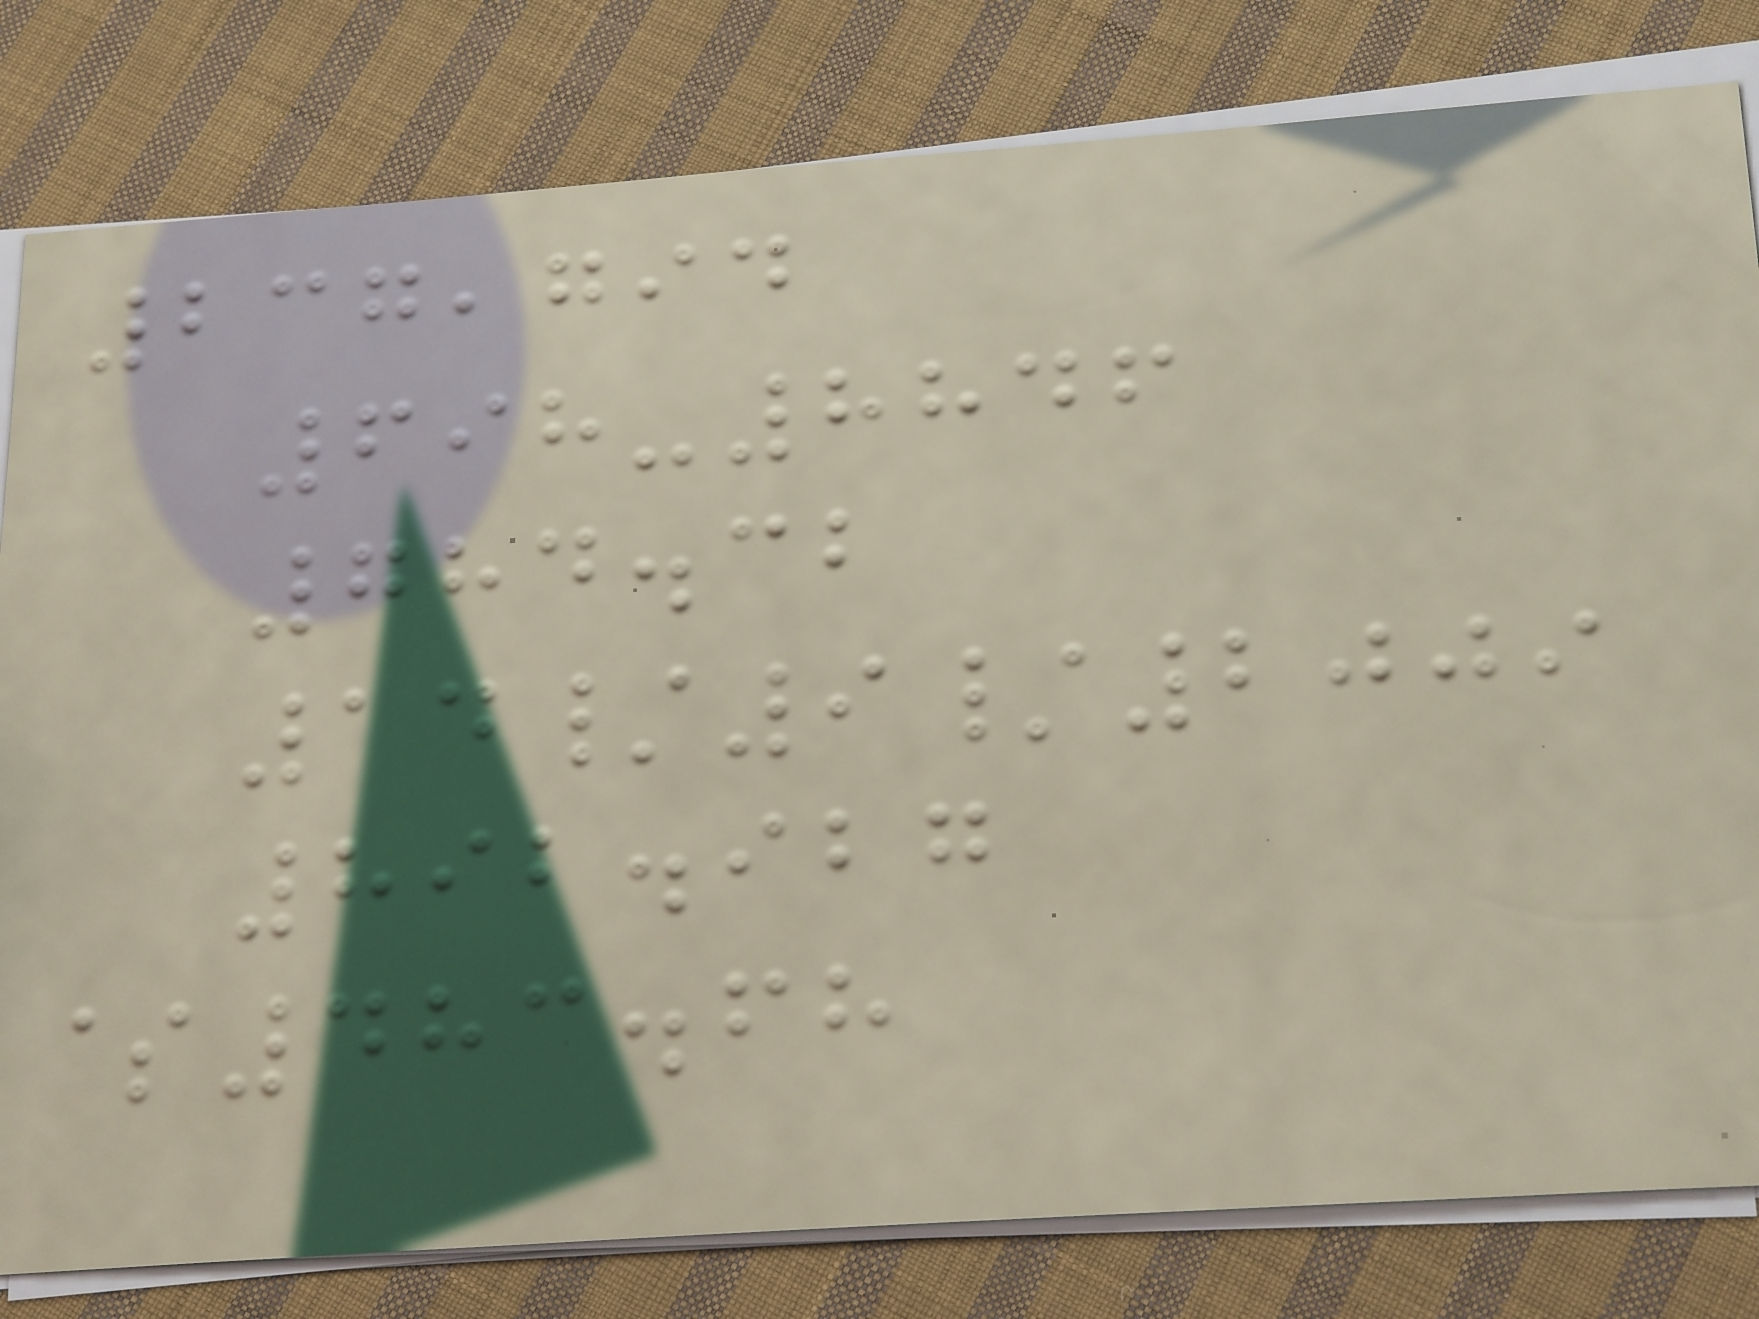237,794
698-8846
784.32
14/9/2009
892.927
$483.68
